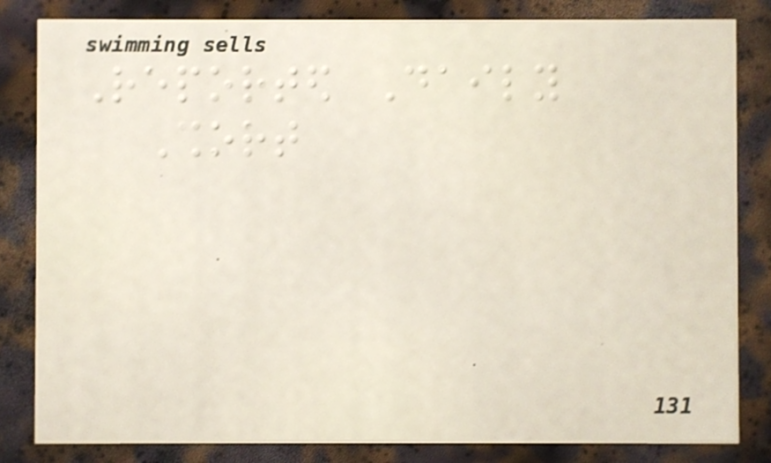Reported Daily
Short
